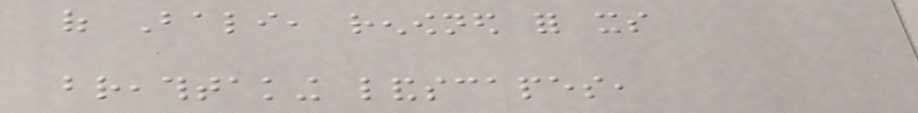of Bali, renowned for its
breathtaking landscapes,
